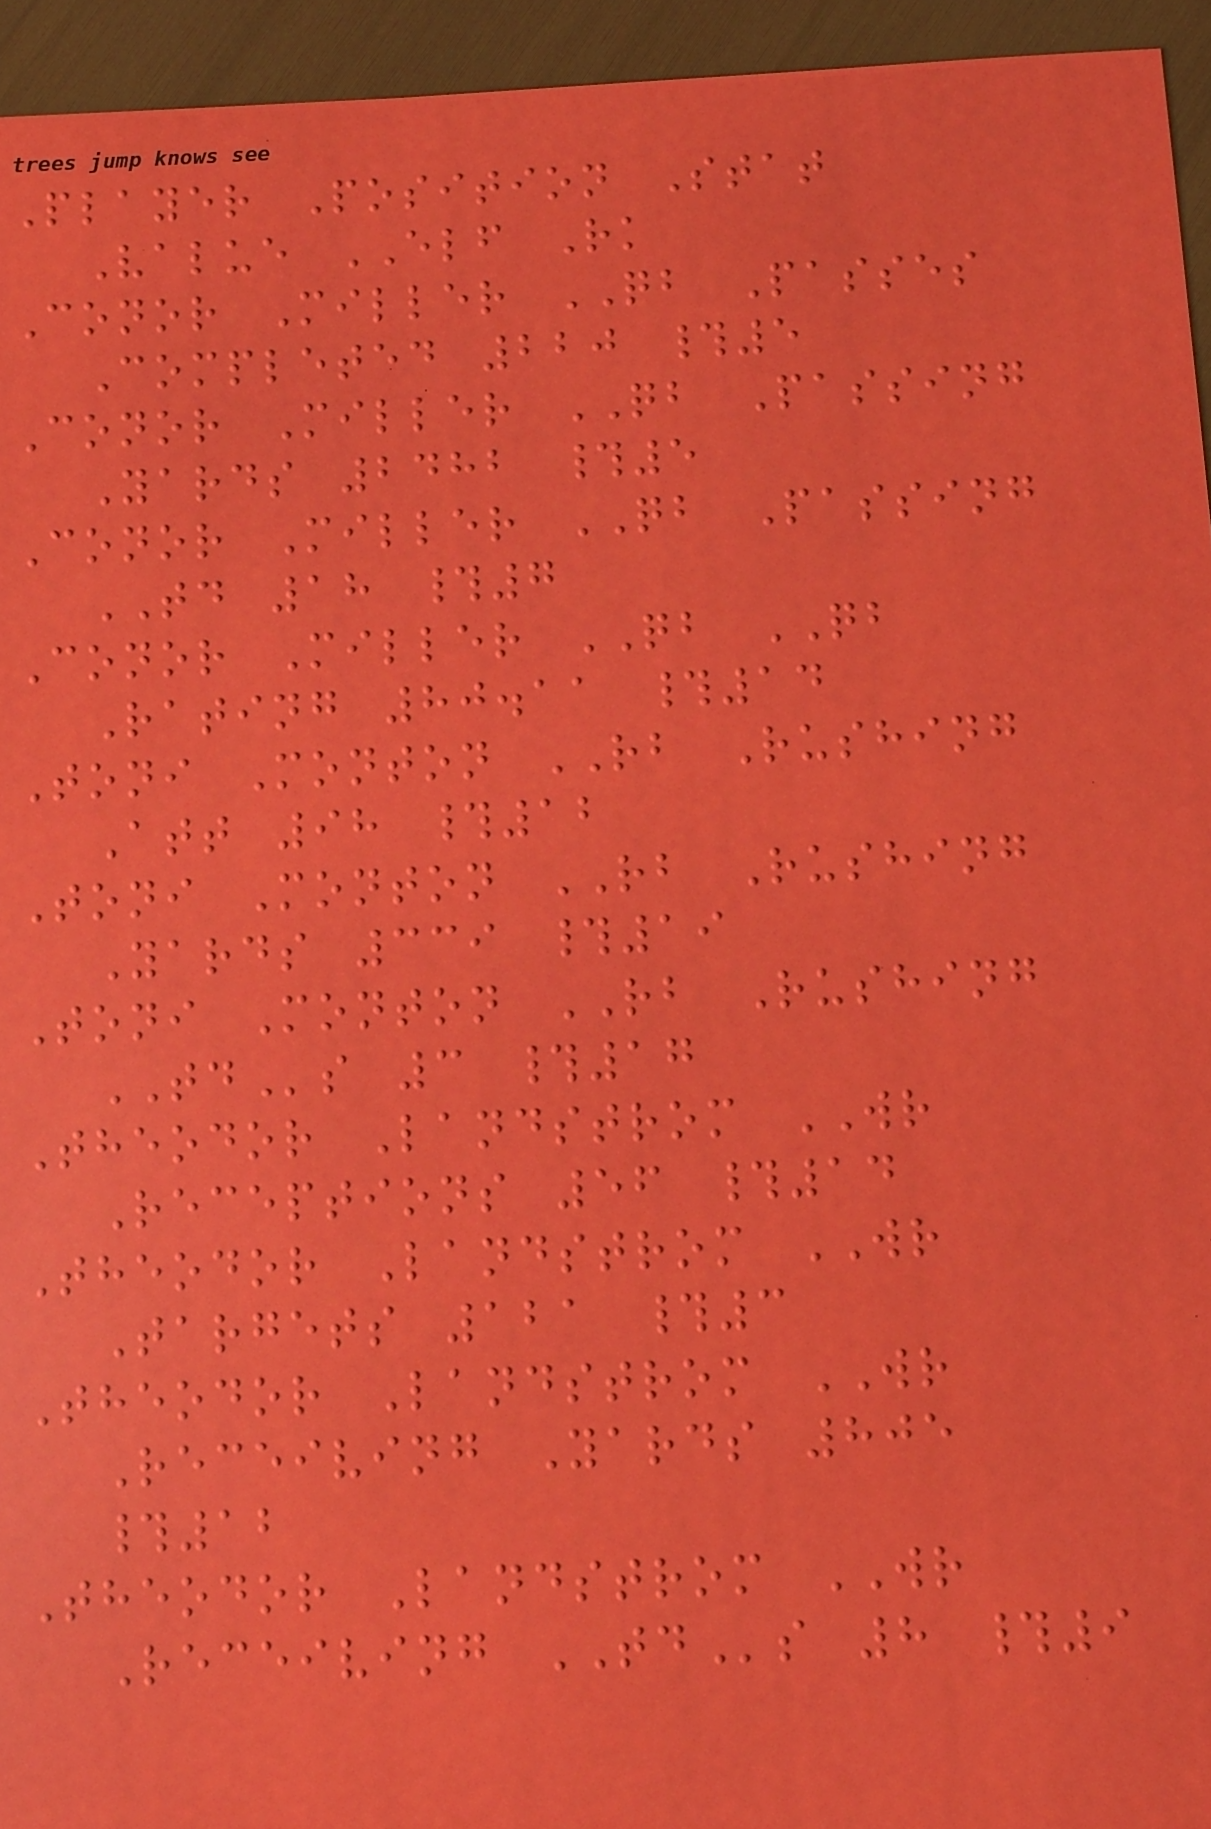Player Position Stat
Value ELF Rk
Conor Miller QB Passes
Completed 220 #5
Conor Miller QB Passing
Yards 2482 #5
Conor Miller QB Passing
TD 18 #7
Conor Miller QB QB
Rating 80.11 #14
Toni Monton RB Rushing
Att 98 #12
Toni Monton RB Rushing
Yards 339 #19
Toni Monton RB Rushing
TDs 3 #17
Theodor Landstrom WR
Receptions 56 #14
Theodor Landstrom WR
Targets 121 #3
Theodor Landstrom WR
Receiving Yards 805
#12
Theodor Landstrom WR
Receiving TDs 8 #9
